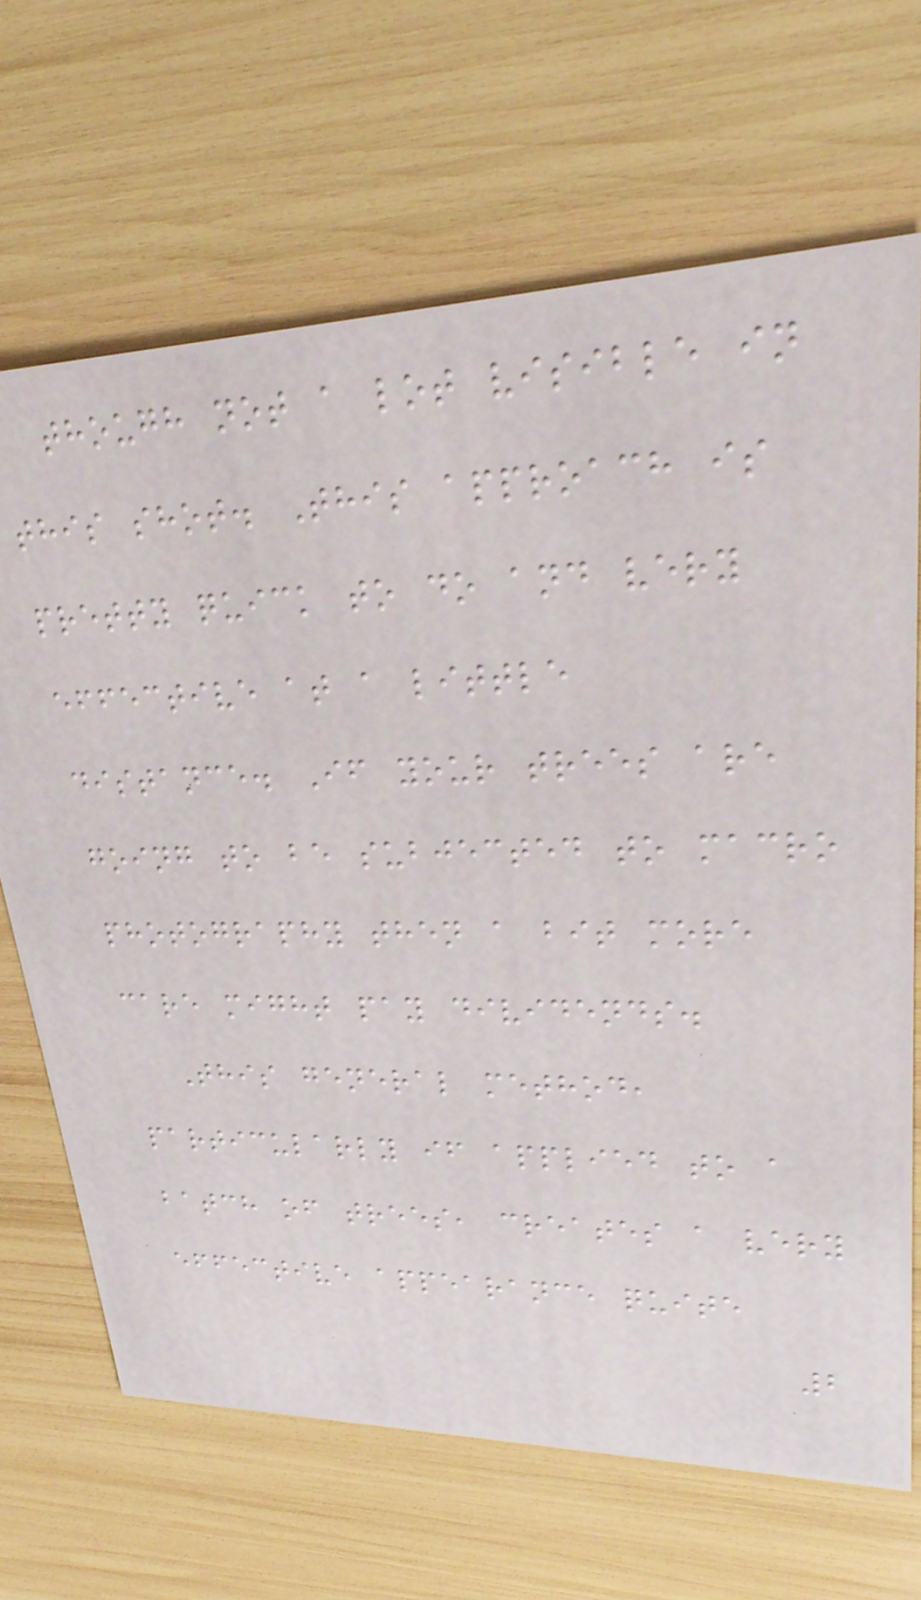though not a lot visible in
this shot. This approach is
pretty quick to do and very
effective at a little
distance. If your trees are
going to be subjected to macro
photography then a bit more
care might pay dividends.
This general method,
particularly if applied to a
batch of trees, creates a very
effective appearance quite
2
